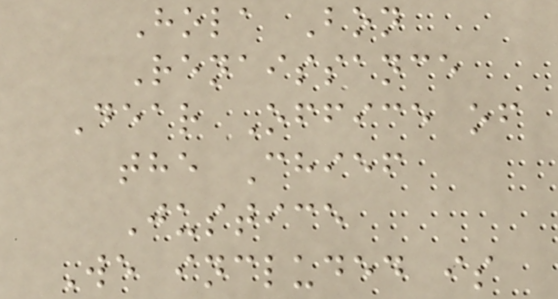Hola Bon
Renaissance
Dear Office of
the Chief
Justice
We included is
